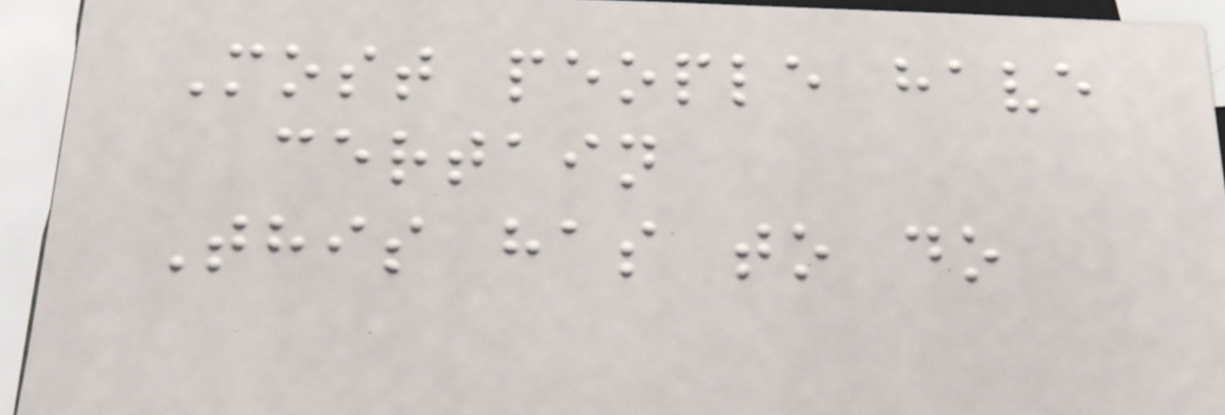Most people have
certain
This has to do
